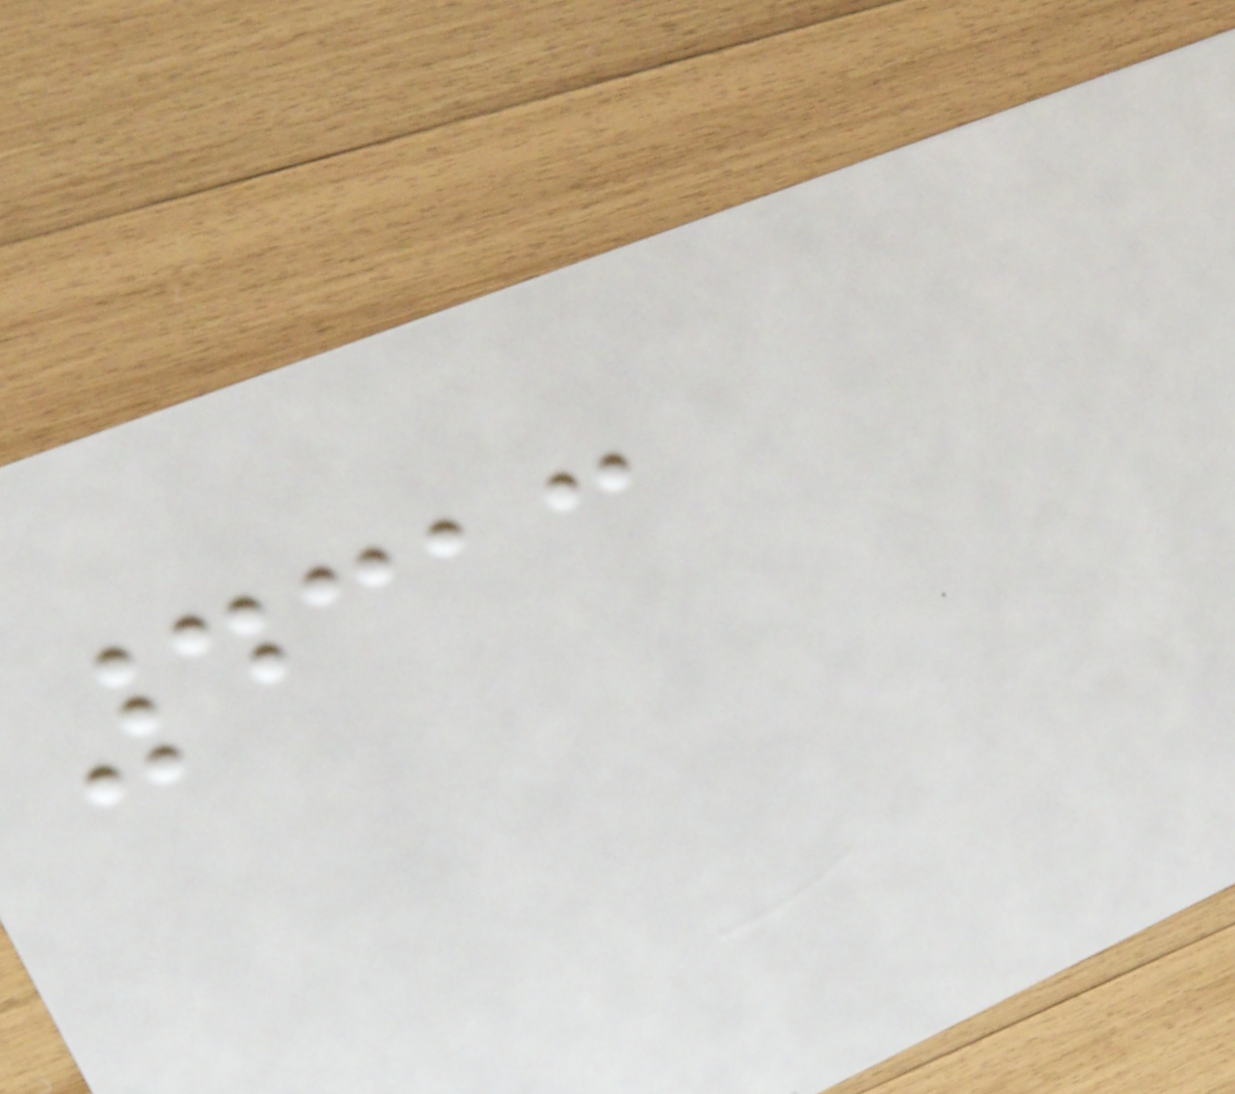4313
